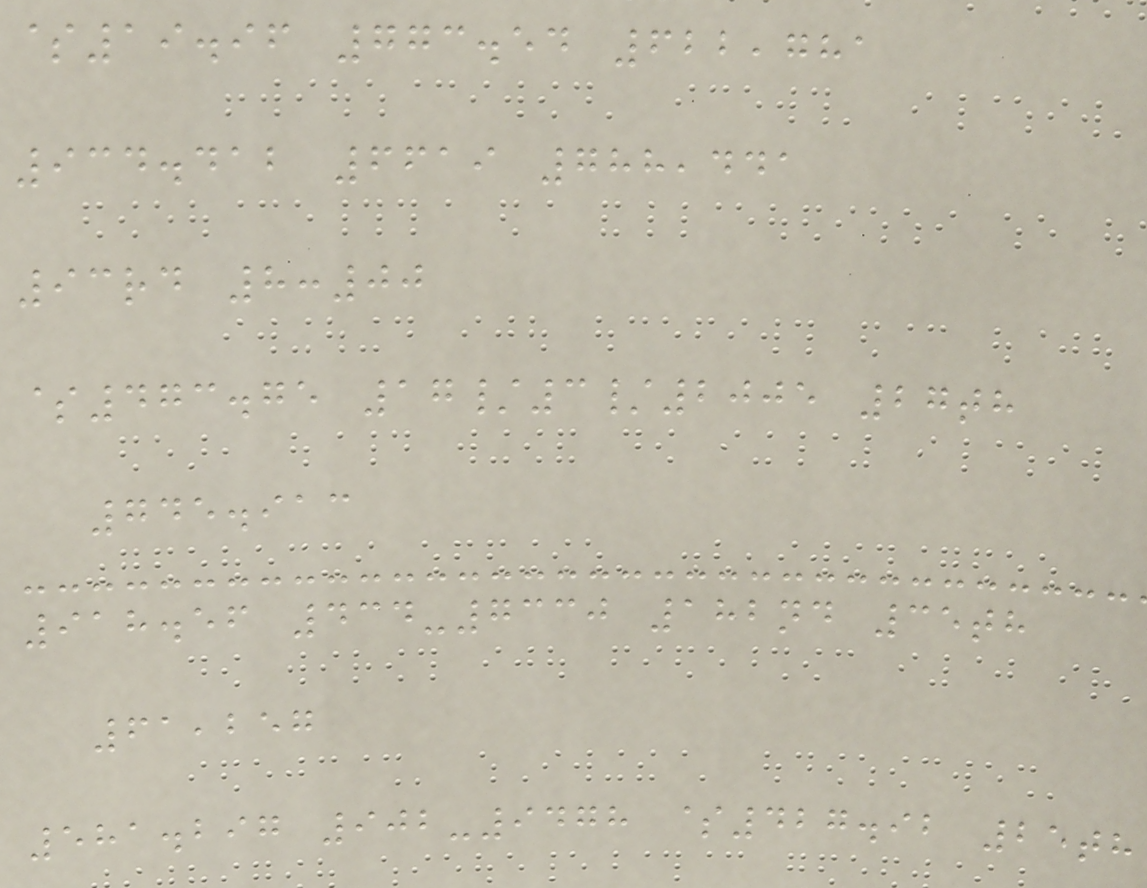$19.96 773.54 622,781
934.412 6619 788,441
93rd 8:00
$473.75 17/3/2005 27th
745.913
918.56 434-7330 182nd 35th
61,257
581.297 902-9478 $427.92 25th
